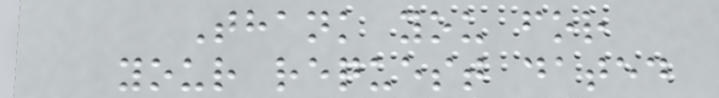Thank you for
your request dated
